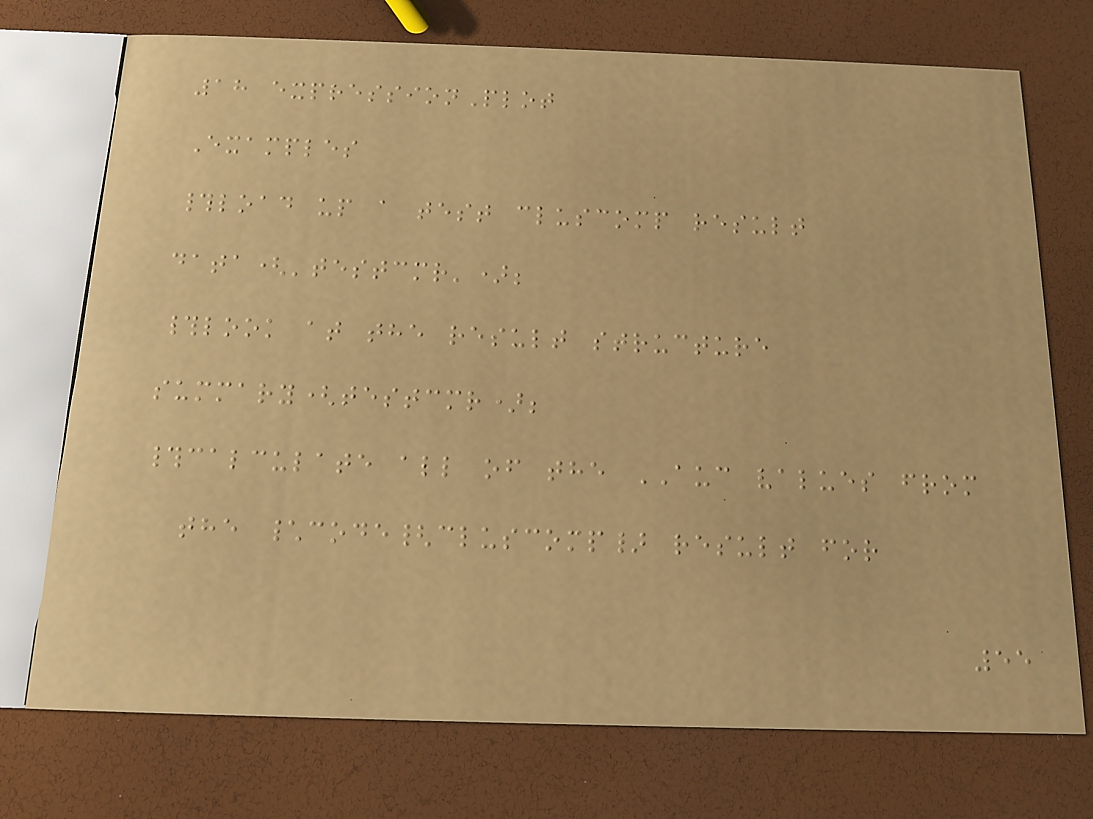18 expressionPlot
Examples
#load up a test cluscomp result
data('testcmr');
#look at the result structure
summary(testcmr);
#calculate all of the AUC values from
the \code{cluscomp} result for
55
